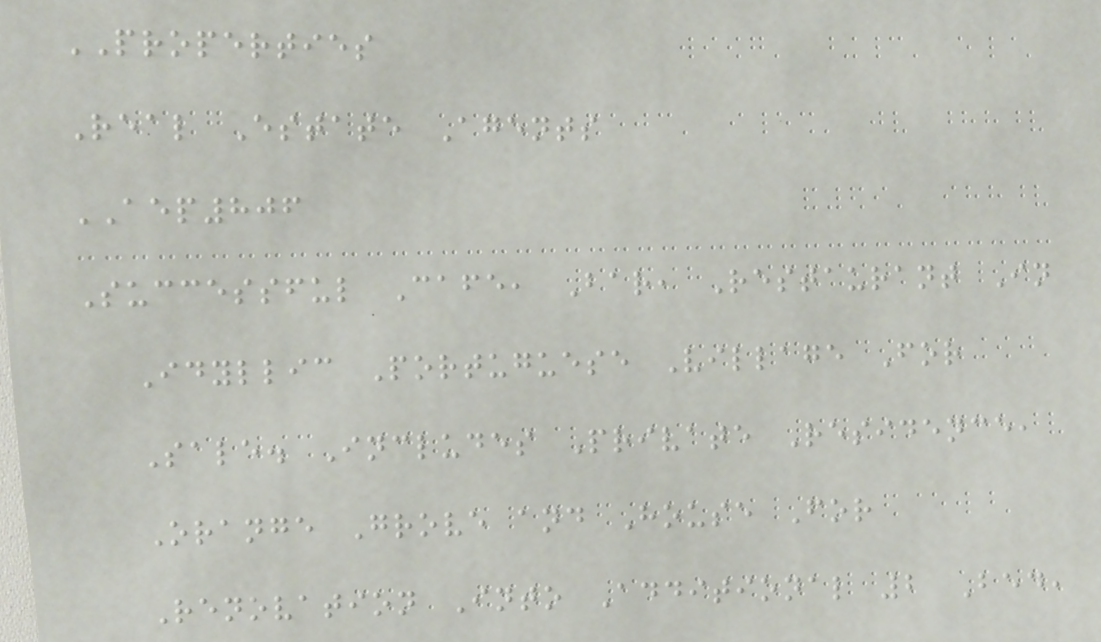PROPERTIES
Real Estate Agents
AEP806
Successful Cafe, Bar, Restaurant In
Idyllic Portuguese Village For
Sale. Includes Private Residence,
Orange Grove and House For
Renovation Into Additional 2 Bed,
